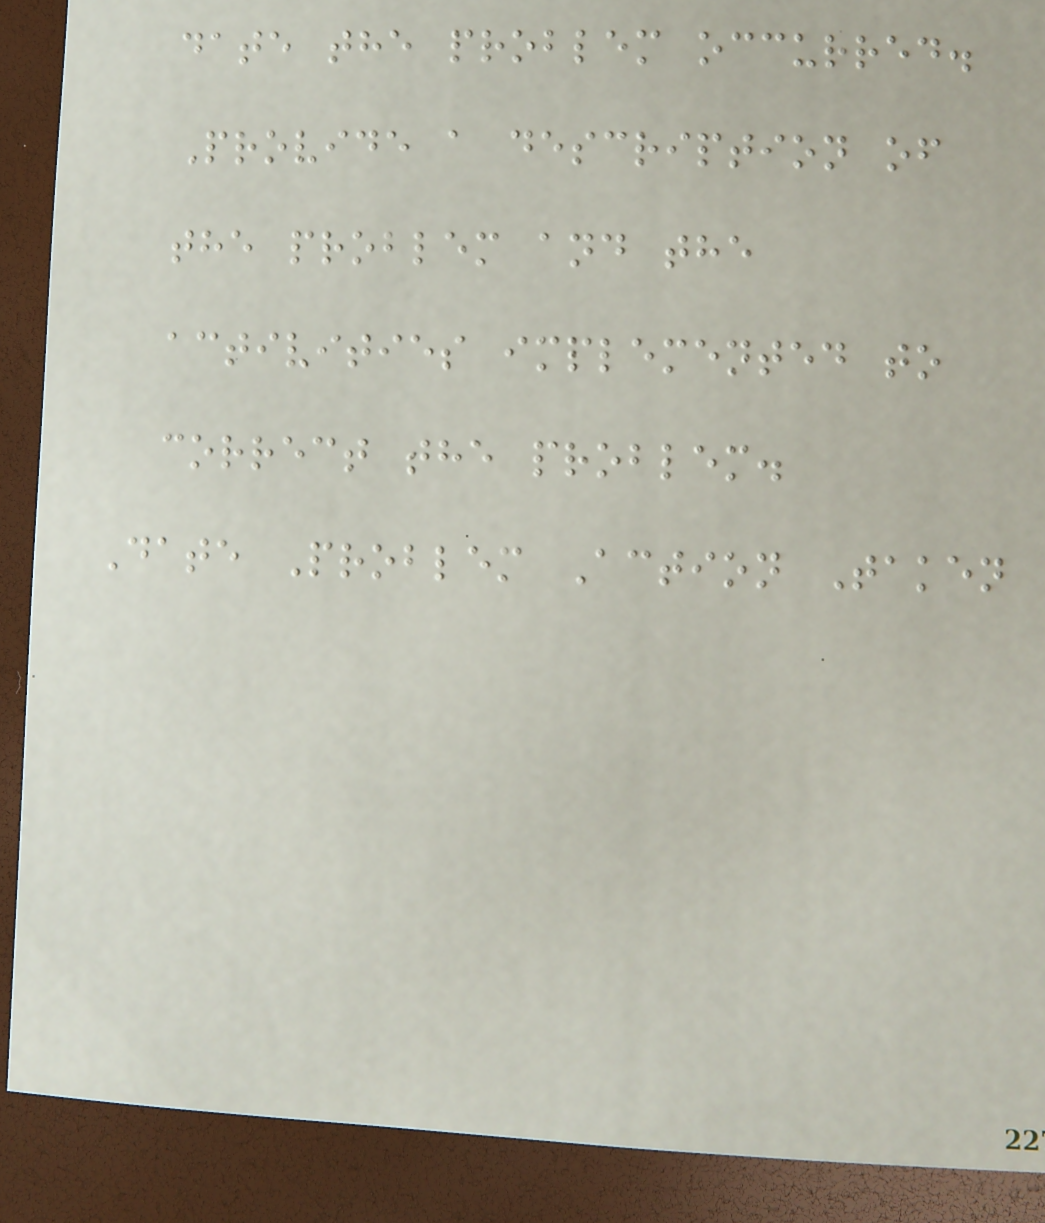date the problem occurred.
Provide a description of
the problem and the
activities implemented to
correct the problem.
Date Problem Action Taken
